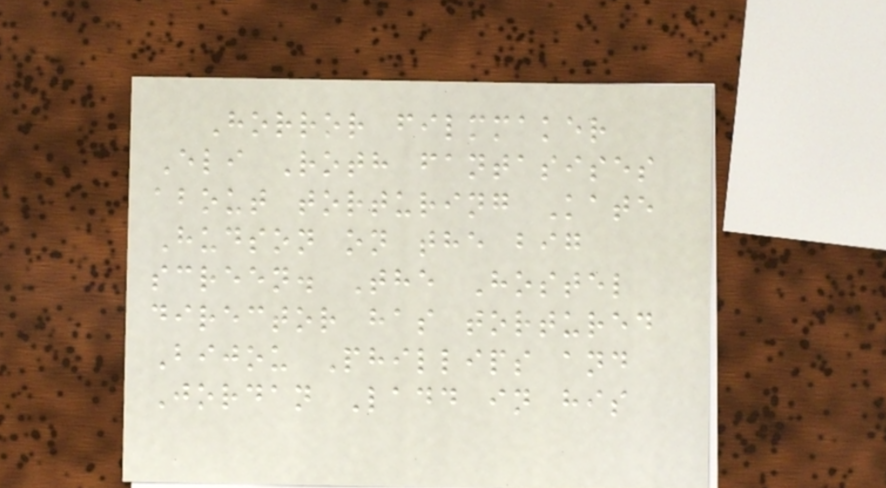Horror filmmaker
Eli Roth fantasises
about torturing Kate
Hudson on the big
screen. The Hostel
director has tortured
Bijou Phillips and
Jordan Ladd in his
